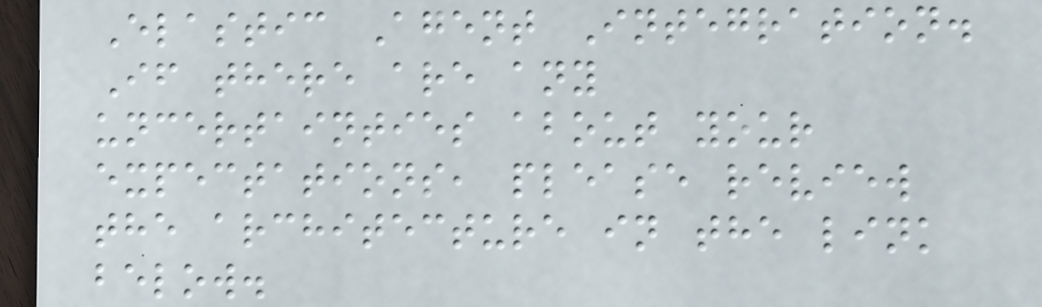Elastic Agent Integration.
If there are any
uncertainties about your
expectations, please review
the architecture in the link
below.
